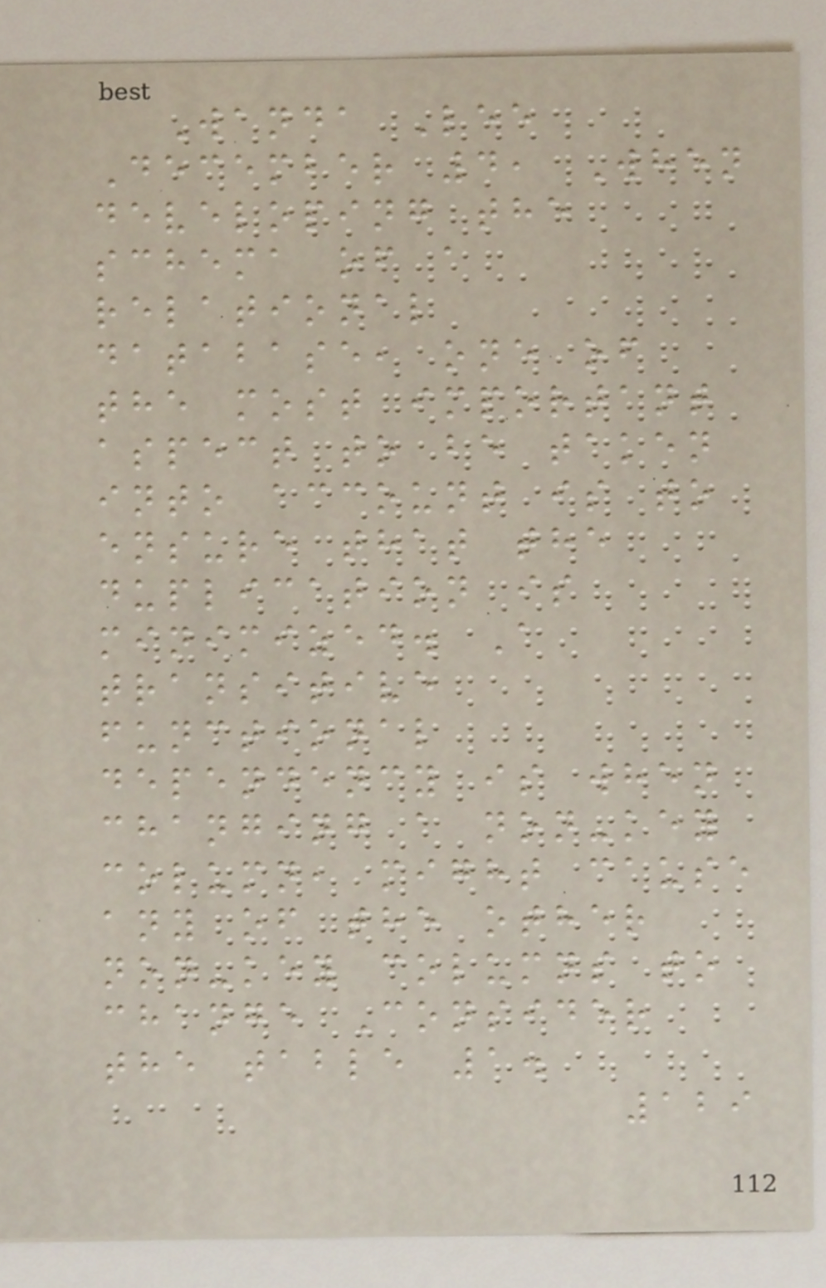Wanda Lee
December 4, When
developing the
schema of a
relational
database, one of
the most important
aspect to be taken
into account is to
ensure that the
duplication is
minimized. A
transitive
functional
dependency is when
changing a non-key
column, might cause
any of the other
non-key columns to
change Consider
the table 1.
129
